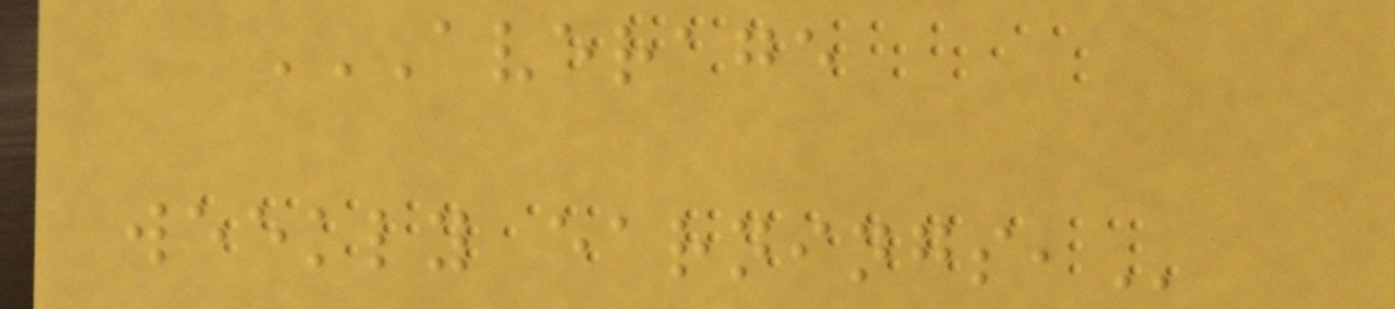AVERAGE
WEEKLY EARNINGS,
